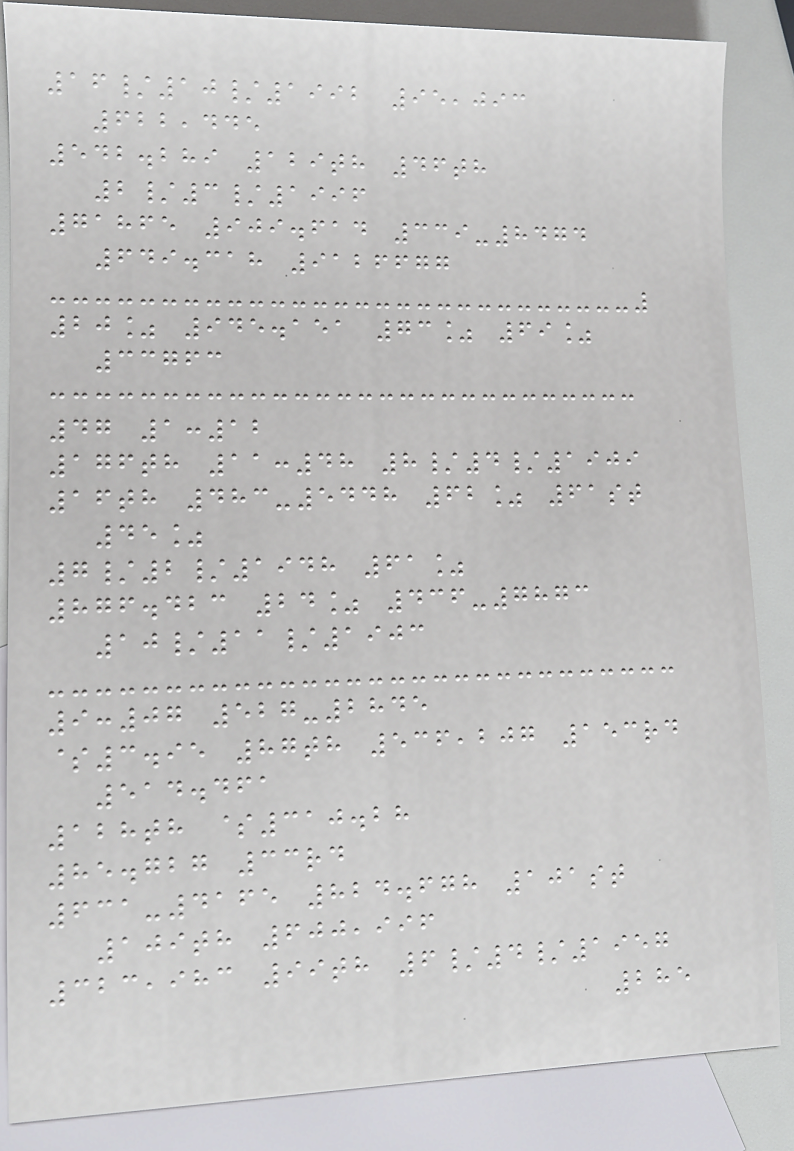16/10/1992 95,093
622,445
542.289 129th 46th
2/3/1996
71865 909.614 339-8474
649.318 9126677
20% 945.151 73% 69%
33763
47 1:12
176th 11:48 8/4/1909
16th 483-5448 62% 61st
45%
7/2/1948 61%
876.423 24% 436-7873
10/11/1903
9:07 527-2845
$3.95 87th 536,207 153rd
514.461
128th $310.28
85.727 33rd
631-4165 824.678 101st
109th 600,996
323,983 99th 6/4/1957
285
